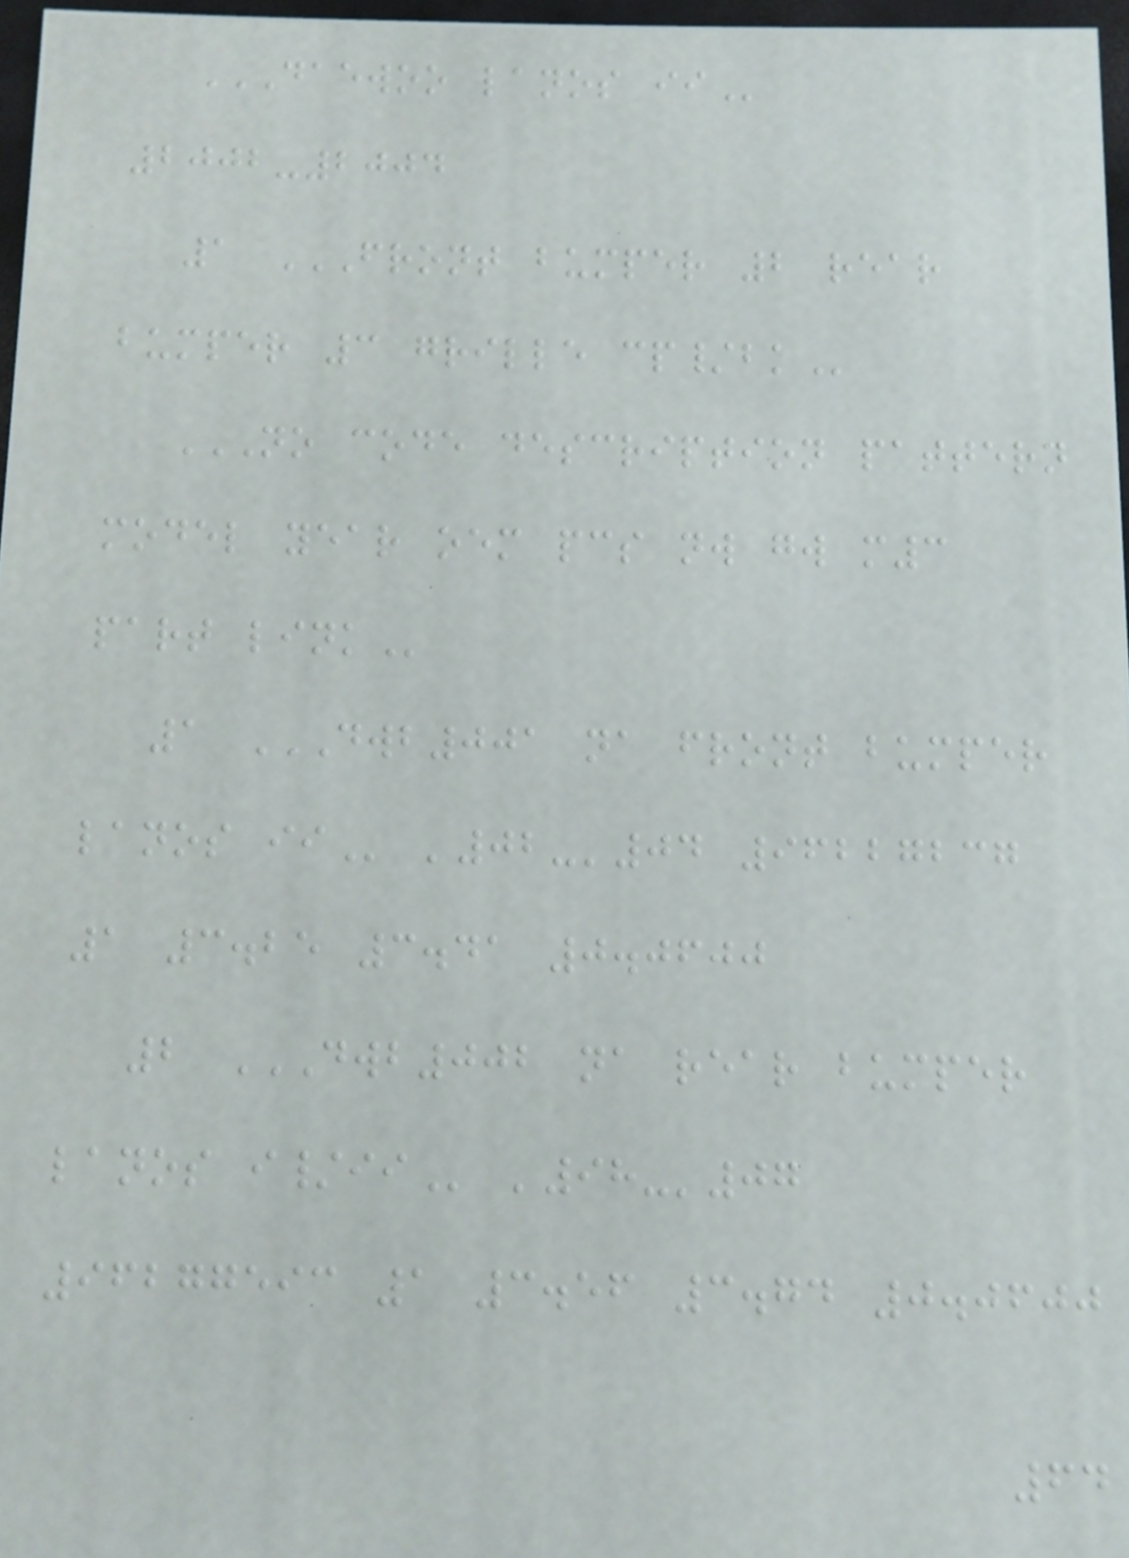DAEWOO LANOS II
2002-2004
1 FRONT BUMPER 2 REAR
BUMPER 3 GRILLE CP/BK
NO CODE DESCRIPTION PATTERN
MODEL YEAR OEM PCS NW GW M3
PART LINK
1 DWB001 NA FRONT BUMPER
LANOS II '02-'04 96227237
1 3.25 3.41 0.0600
2 DWB002 NA REAR BUMPER
LANOS I/II '98-'07
96277593 1 3.56 3.74 0.0600
64
